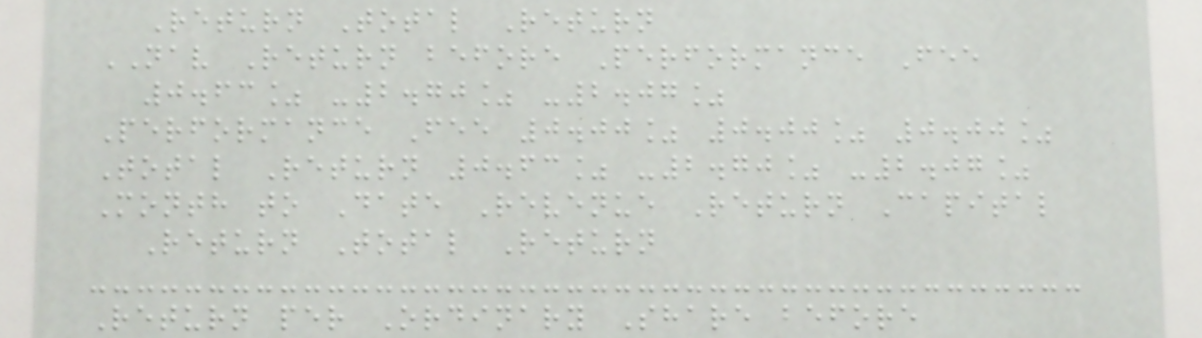Return Total Return
NAV Return before Performance Fee
0.63% -2.70% -2.07%
Performance Fee 0.00% 0.00% 0.00%
Total Return 0.63% -2.70% -2.07%
Month to Date Revenue Return Capital
Return Total Return
Return per Ordinary Share before
